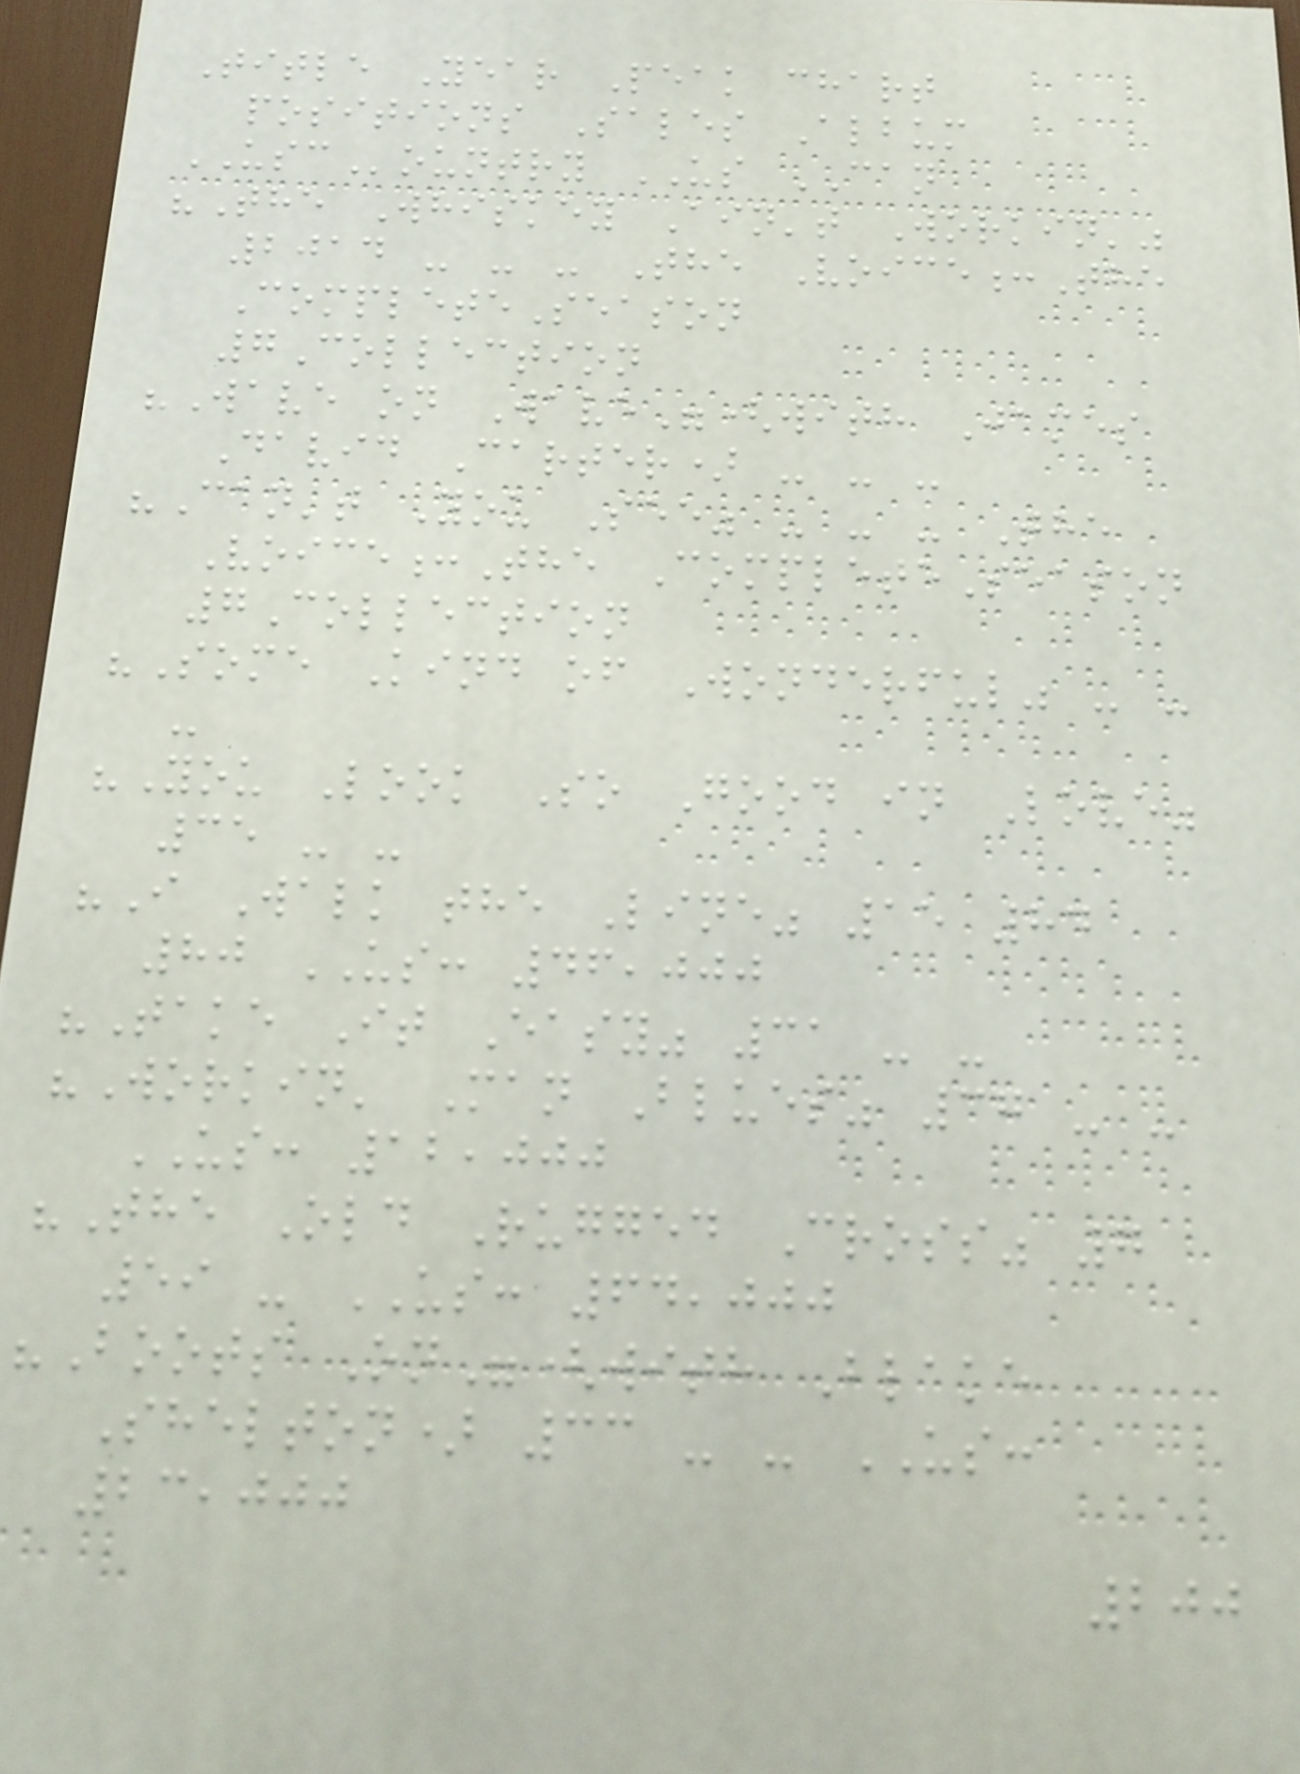Title Year Peak chart
positions Sales Album
USCountry US CAN
"The Whiskey Ain't Workin'"
2014 - - - The Voice:The
CompleteSeason
7Collection
"Wave on Wave"(with James
David Carter) - - -
"Can't You See" - - - The
Voice:The CompleteSeason
7Collection
"Some Kind of Wonderful" - -
-
"You Look So Good in Love"
35 - -
"I Walk the Line" 15 84
80 US: 46,000
"Take It Easy" 31 - -
"Workin' Man Blues" 37 - -
US: 12,000
"The Old Rugged Cross" 7
59 - US: 64,000
"Boots On"(with Blake
Shelton) 33 - - US:
23,000
200
